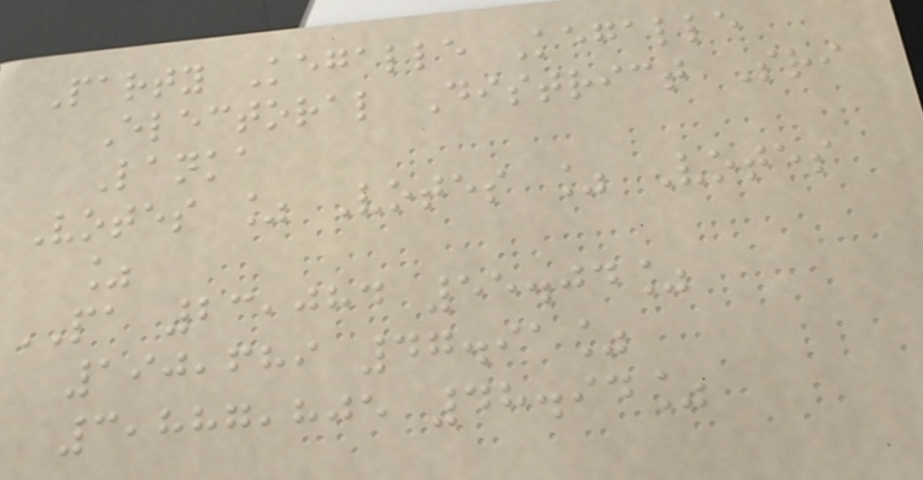Party Kegalle Kegalle
Electoral District Sri
Lanka
Votes % Votes % Votes
%
PA 23,084 55.04%
190,689 47.91%
3,887,805 48.94%
